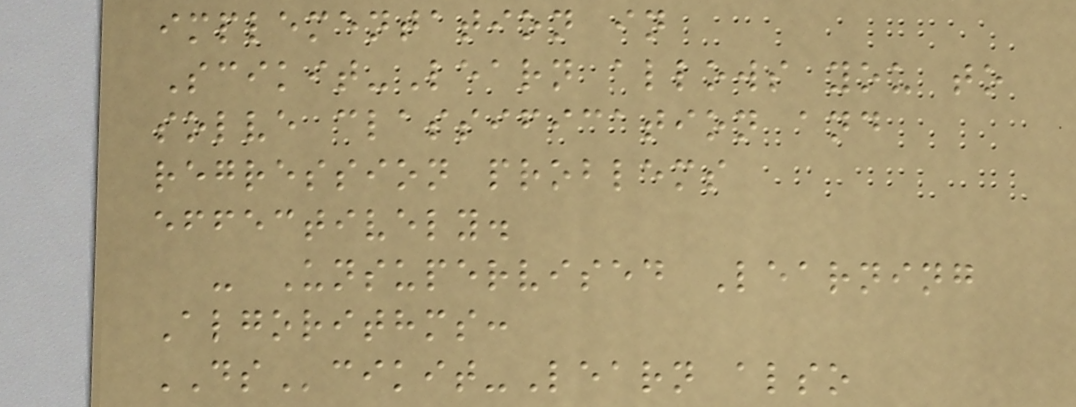implementation in
Scikit-Learn allows you to
solve classification and
regression problems
effectively.
- Unsupervised Learning
Algorithms:
DScikit-Learn also
